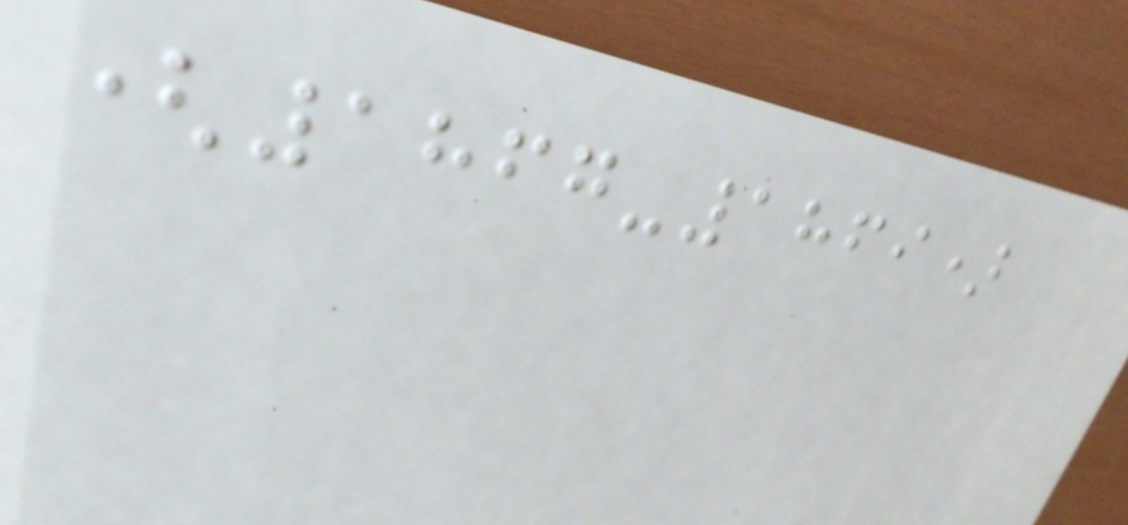(1867-1869)
